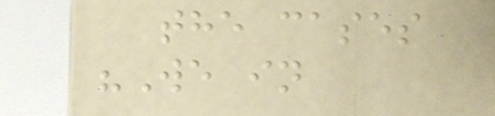the cases
"We in
